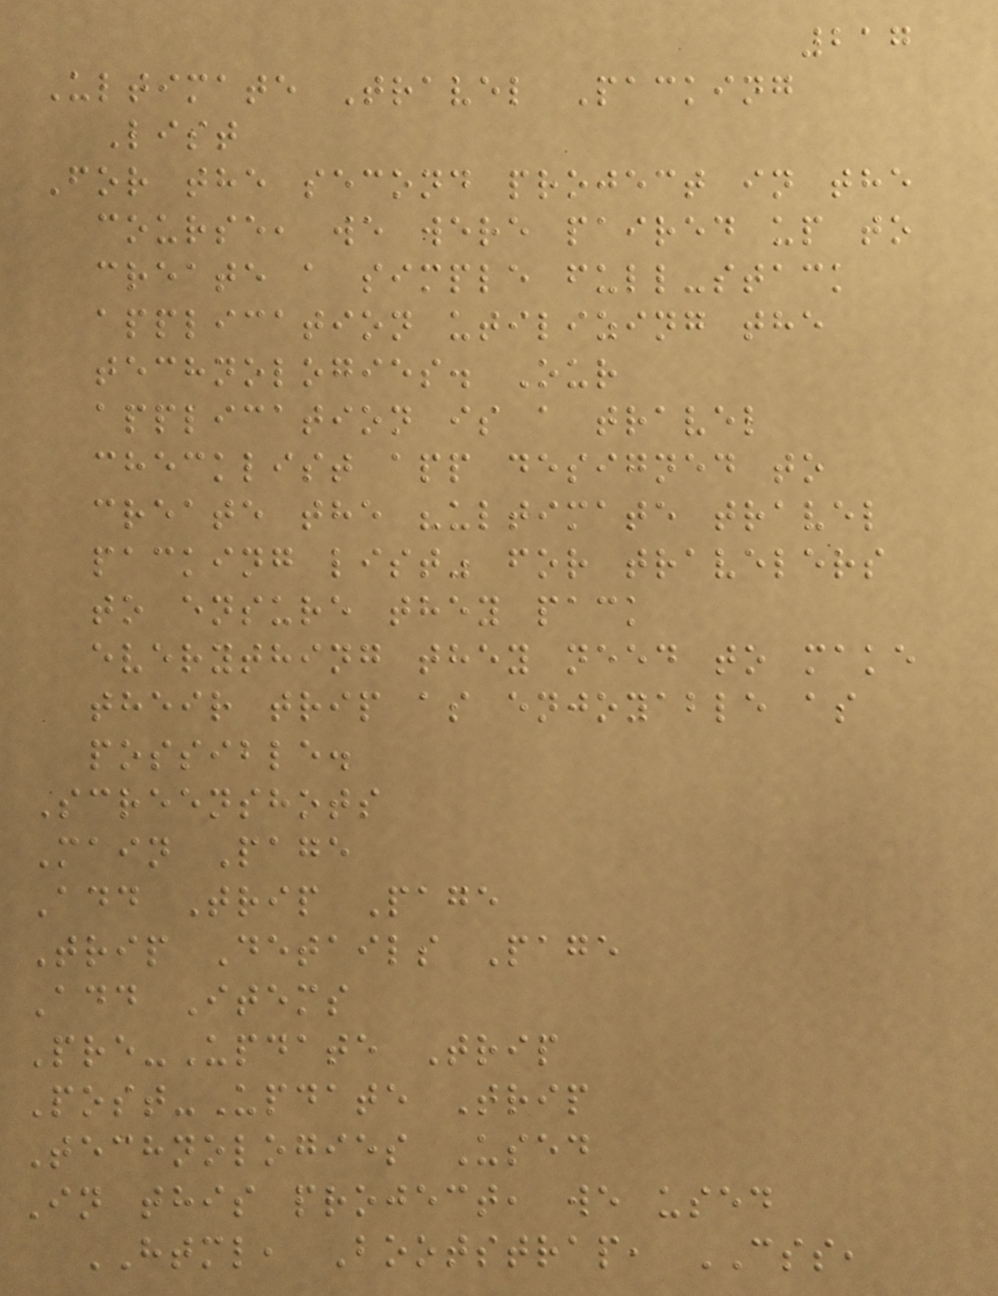217
Ultimate Travel Packing
List
For the second project in the
course, we were paired up to
create a simple full-stack
application utilizing the
technologies. Our
application is a travel
checklist app designed to
create the "ultimate travel
packing list" for travelers
to ensure they pack
everything they need to make
their trip as enjoyable as
possible.
Screenshots
Main Page
Add Trip Page
Trip Details Page
Add Items
Pre-Update Trip
Post-Update Trip
Technologies Used
In this project, we used
HTML, Bootstrap, CSS,
